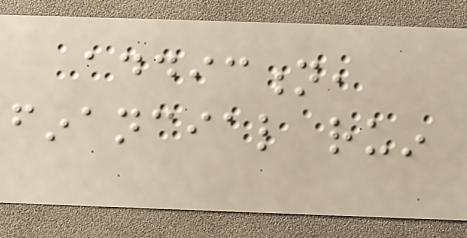addiction,
financial ruin
